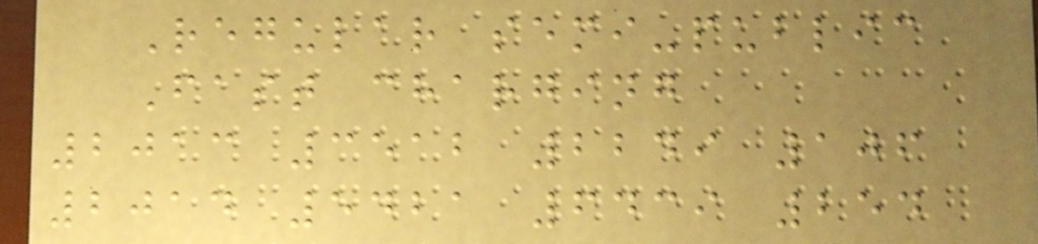Regular semi-public
Fast charging
2013 3512 2249 106
2014 5421 6439 254
